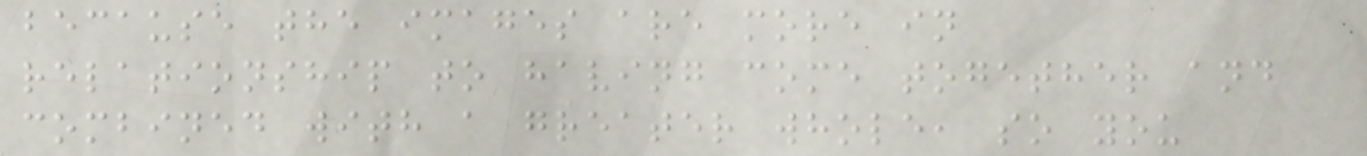because the images are more in
relationship to having come together and
combined with a greater whole, so you
